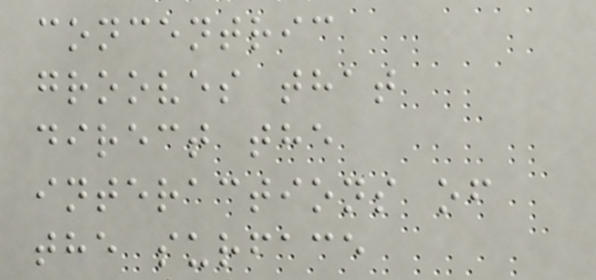concentric
grooves that
direct the
interactions of
the surface
